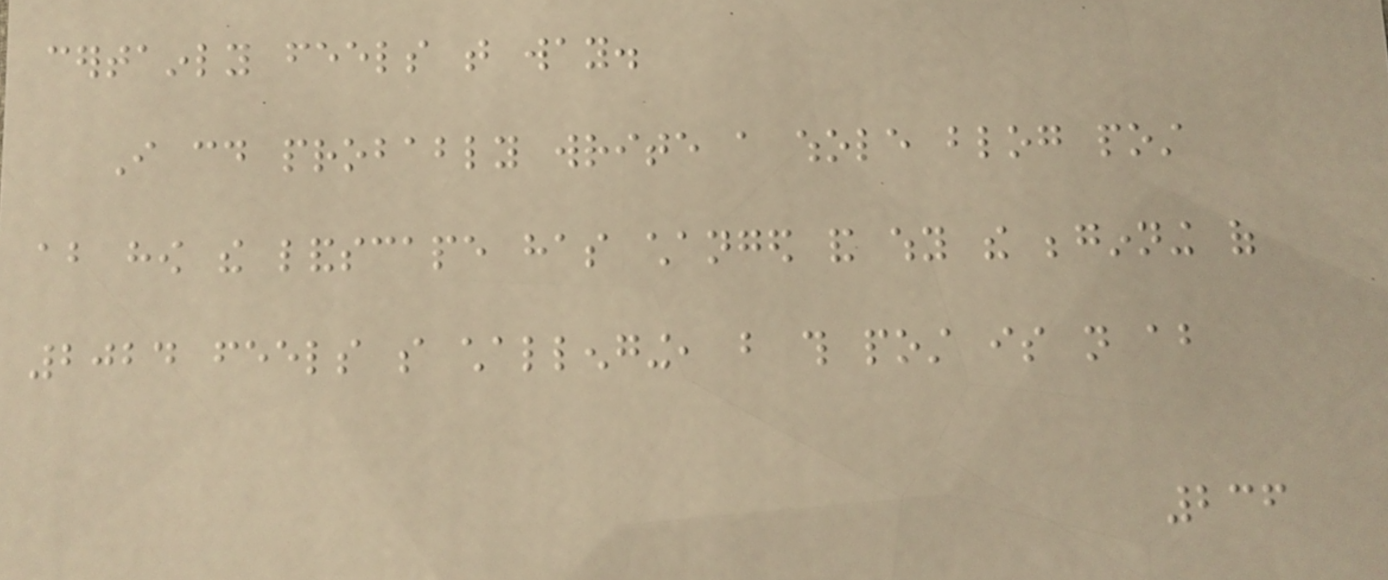certainly feels that way.
I could probably write a whole blog post
about how the landscape has changed and why the beginning of
2024 feels so challenging, but this post is not about
236
